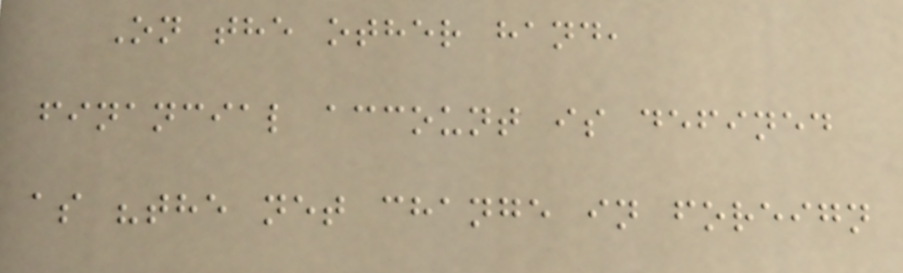On the other hand,
financial account is defined
as "the net change in foreign
